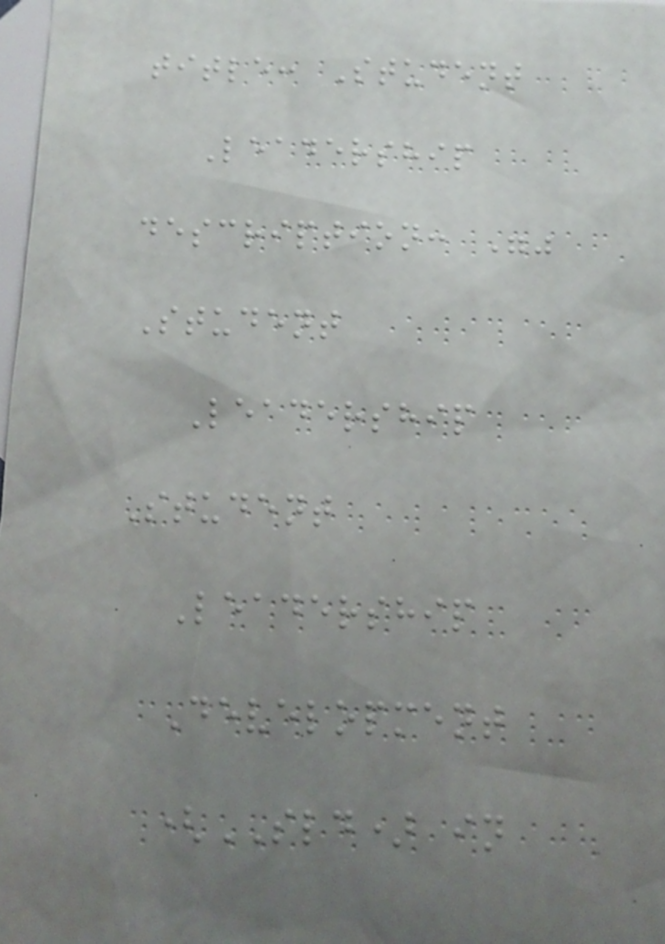title: Student
Leadership
description: ""
Student
Leadership
Student
Leadership
Development
(SLD) in
